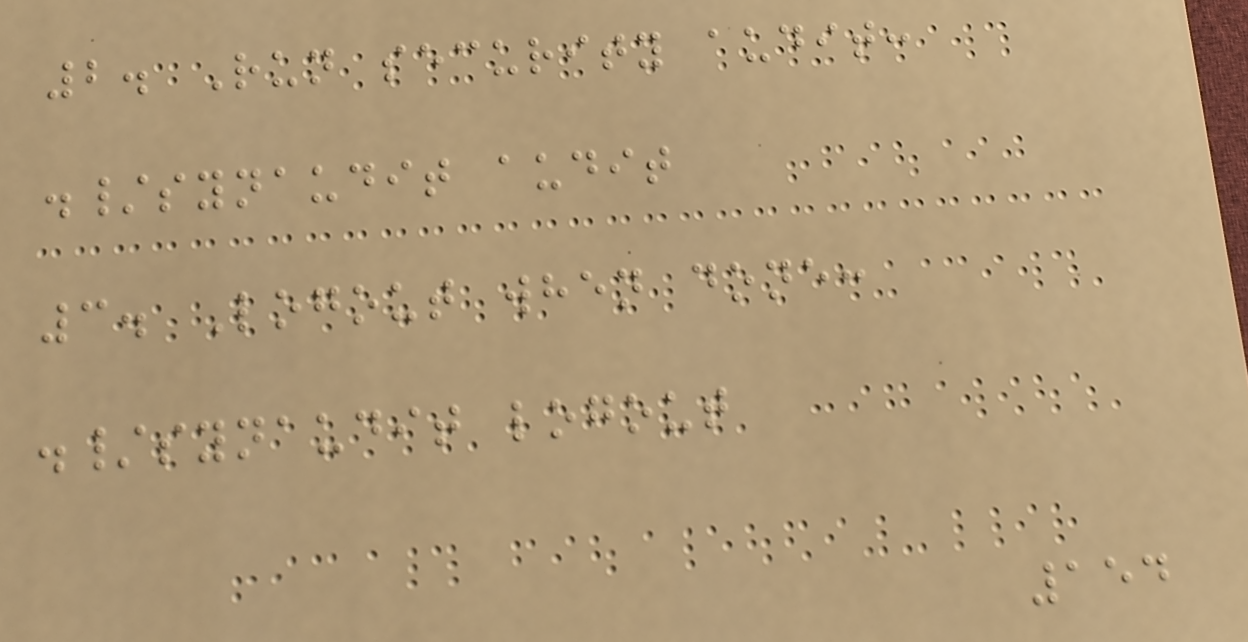2. Run security audit:
./synaudit audit
3. Logout when done:
./synaudit logout
154
